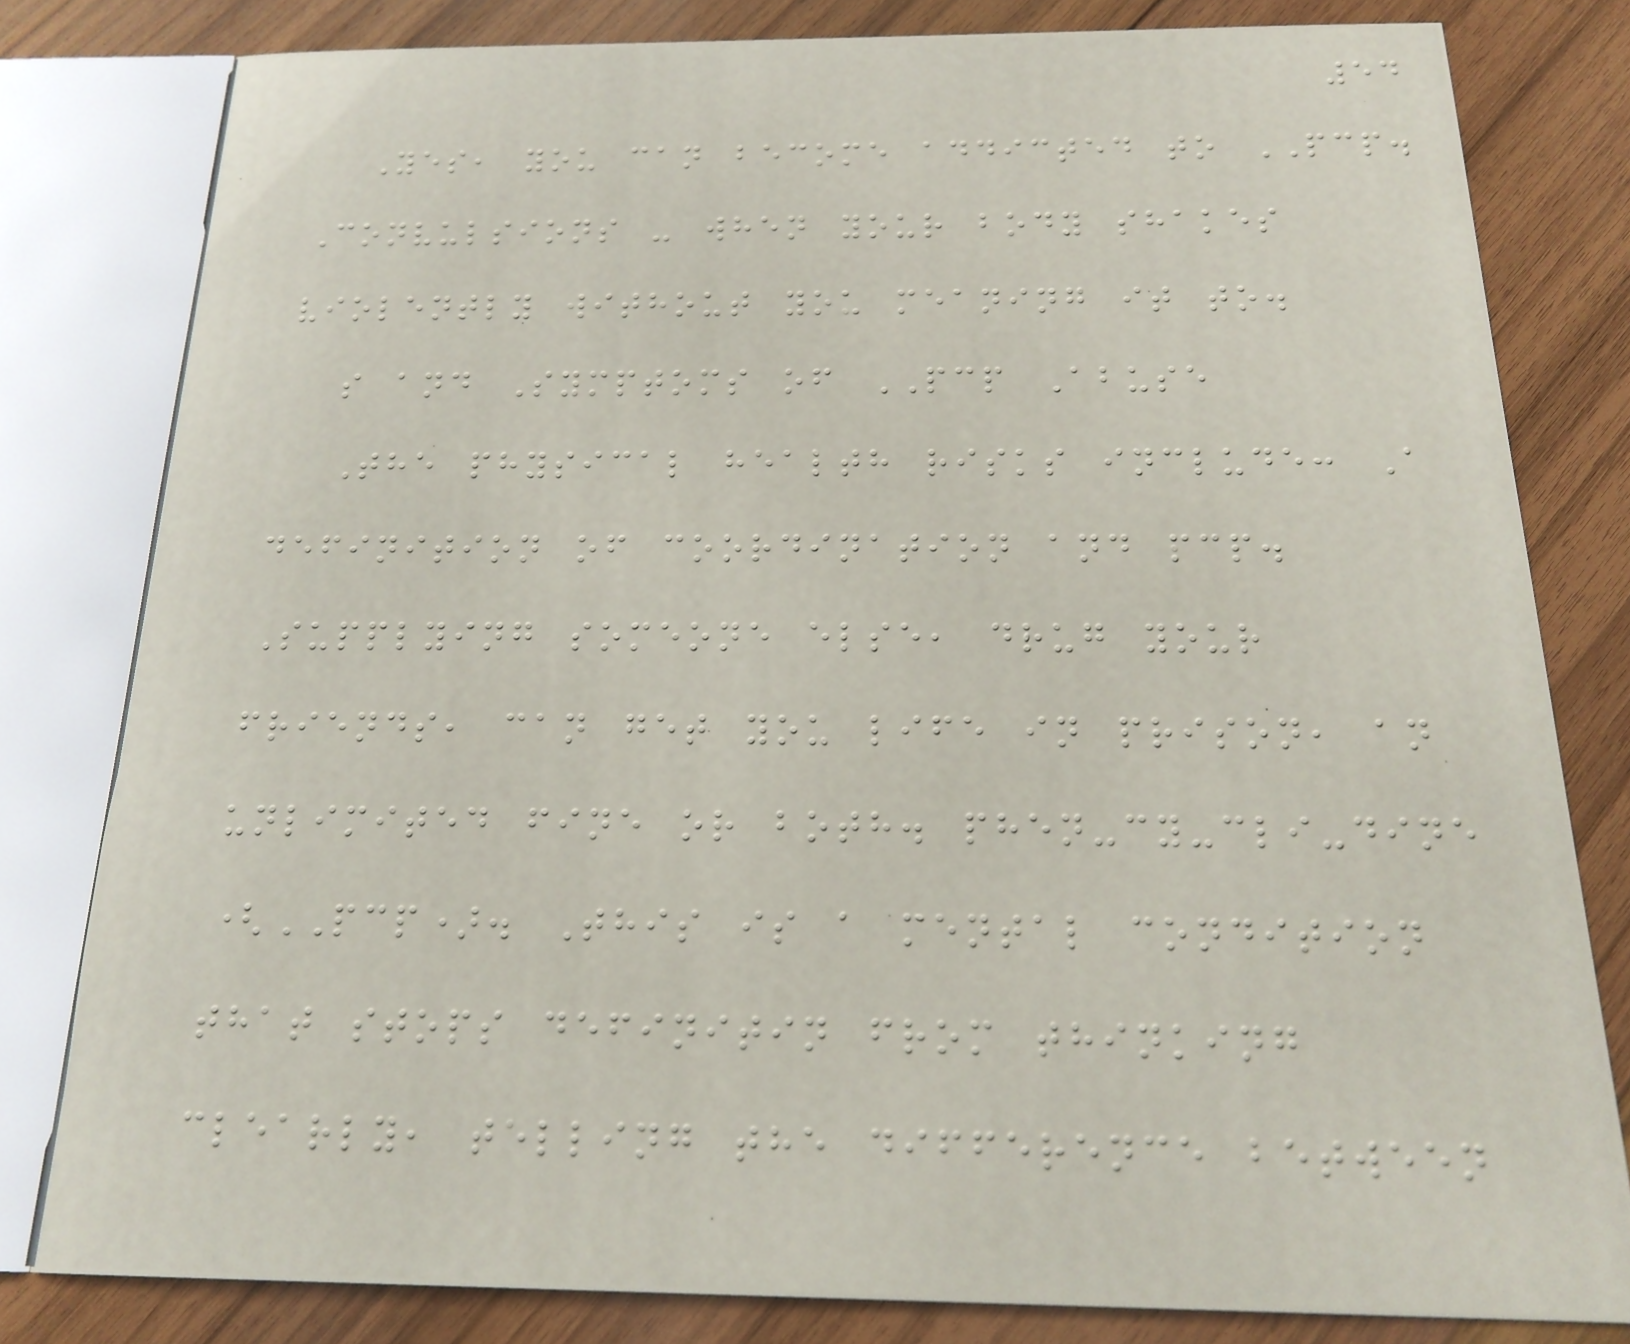54
Yes, you can become addicted to PCP.
Convulsions - when your body shakes
violently without you meaning it to.
s and Symptoms of PCP Abuse
The physical health risks include: A
definition of coordination and pcp.
Supplying someone else, drug your
friends, can get you life in prison, an
unlimited fine or both. phen-cy-cli-dine
(PCP). This is a mental condition
that stops definitin from thinking
clearly, telling the difference between
